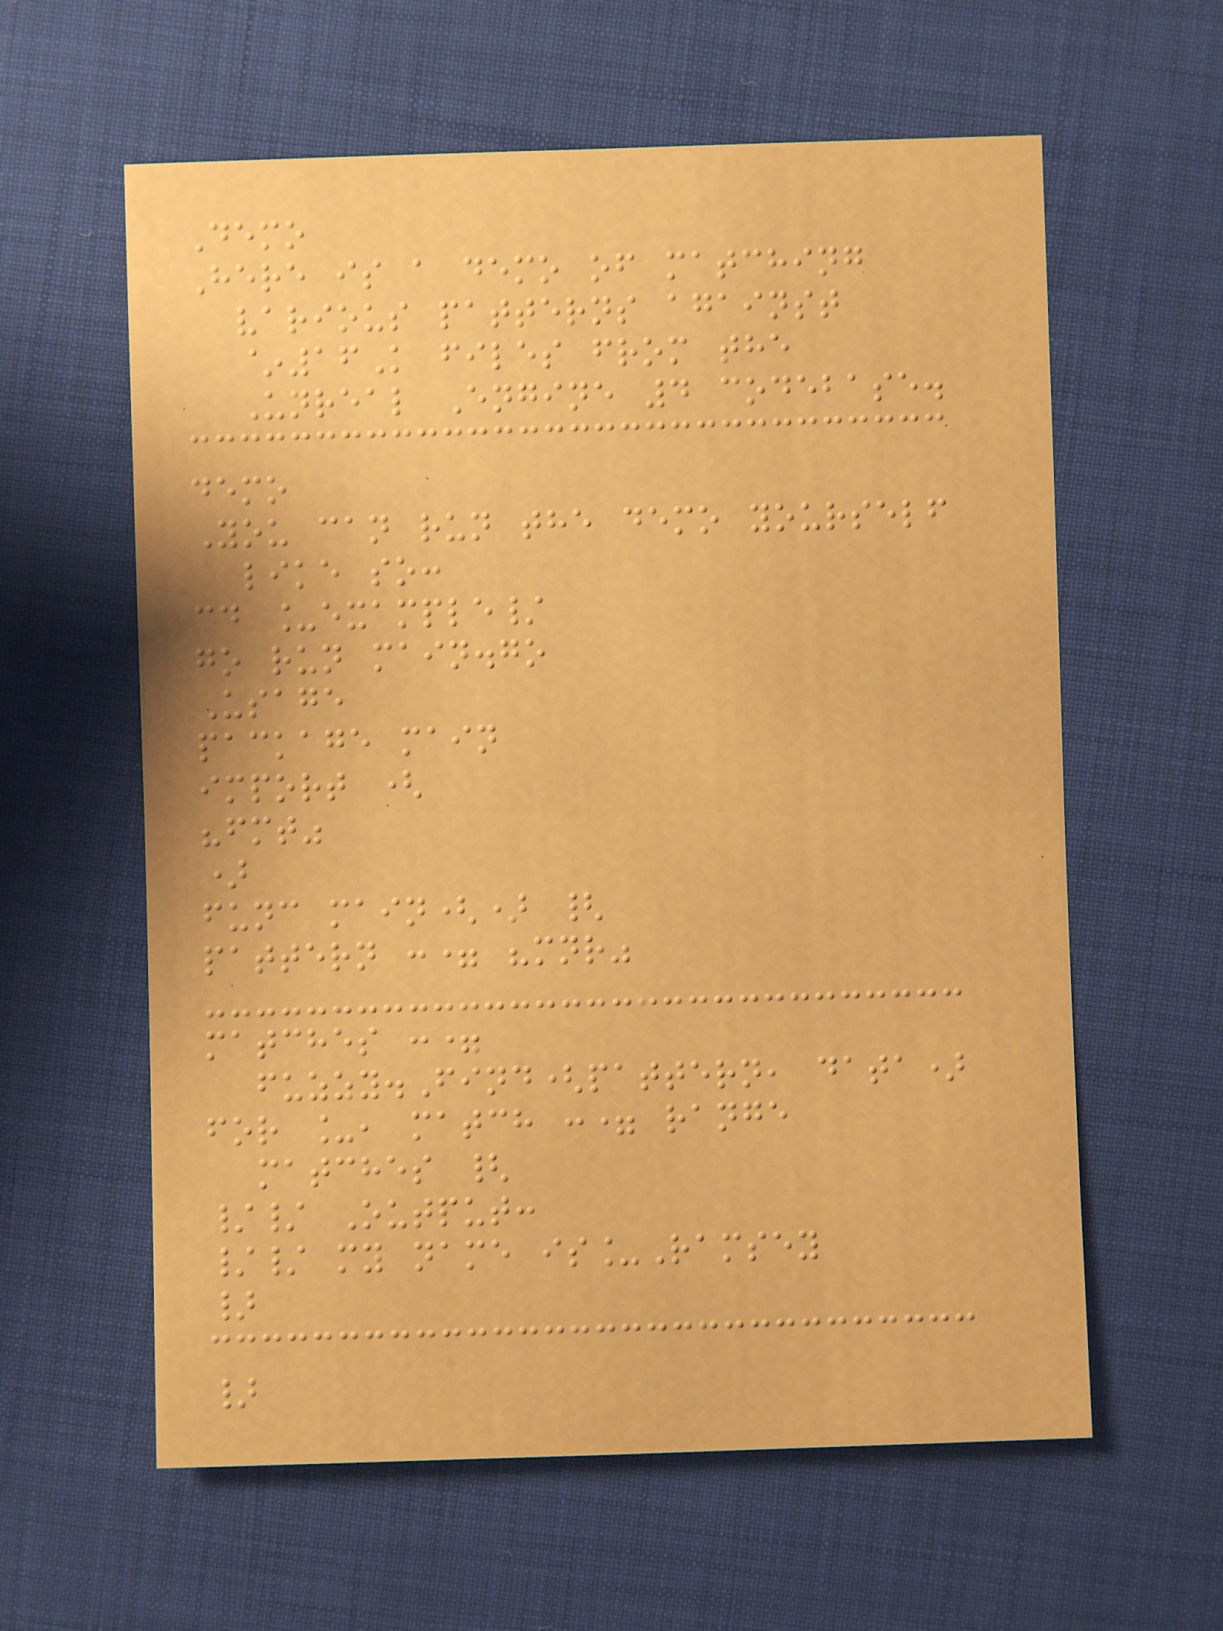Demo
Here is a demo of matching
various patterns against
~16K files from the
Unreal Engine 4 codebase.
demo
You can run the demo yourself
like so:
cd _example/
go run main.go
Usage
package main
import (
"fmt"
)
func main() {
pattern := "mnr"
matches :=
fuzzy.Find(pattern, data)
for _, match := range
matches {
// Output:
// my name is_Ramsey
}
}
